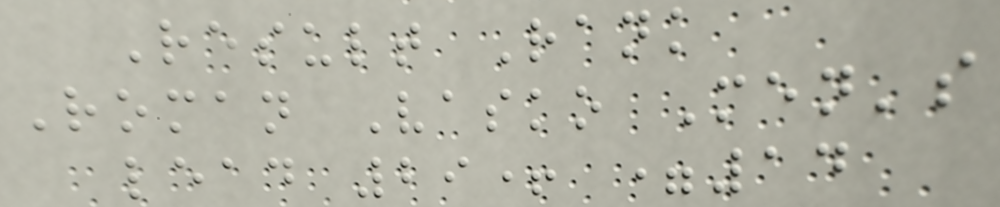Result Rank
Roman Vasko Men's
lead 29+ =14
